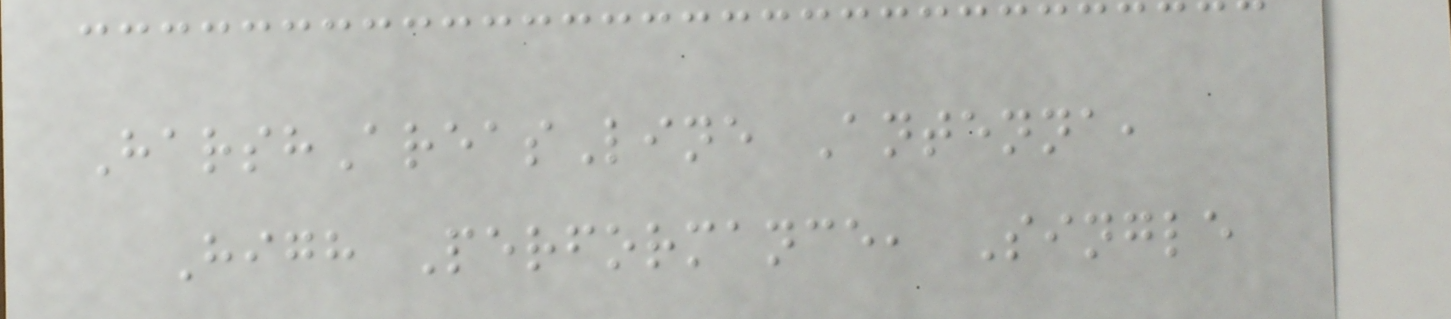HarshAreasLine Antenna,
High Performance, Single
